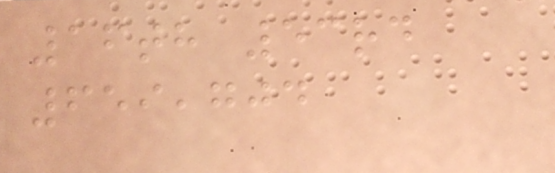16th 53rd
659,704
